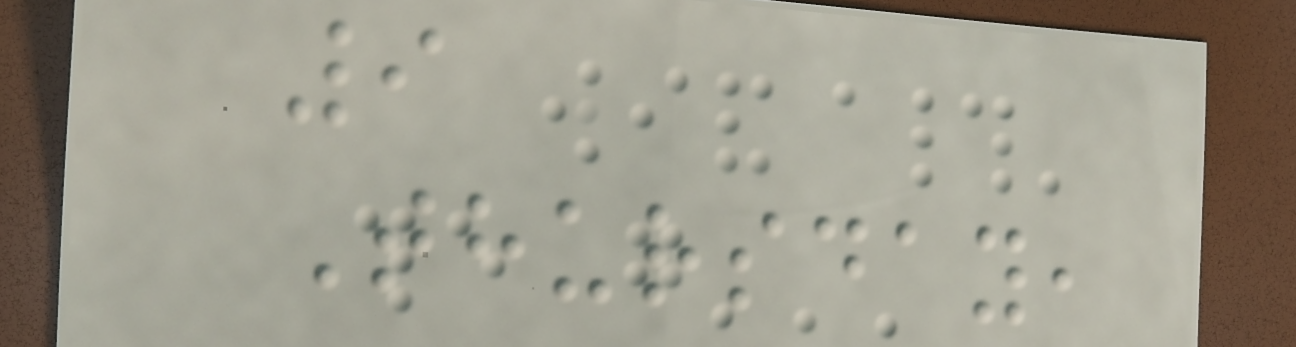9
Thursday,
